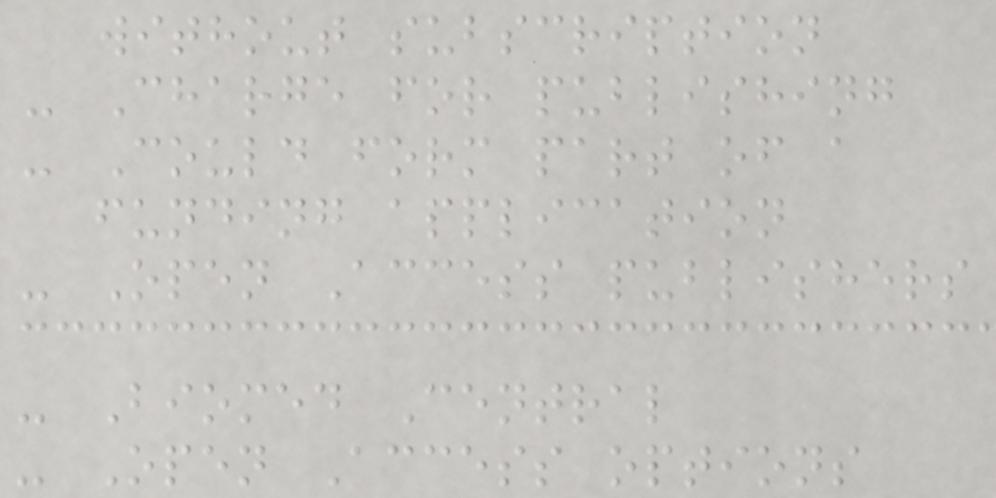without subscription
- Charge for publishing
- Could form part of a
funding application
- Open Access publishers
- Biomed Central
- Open Access options
